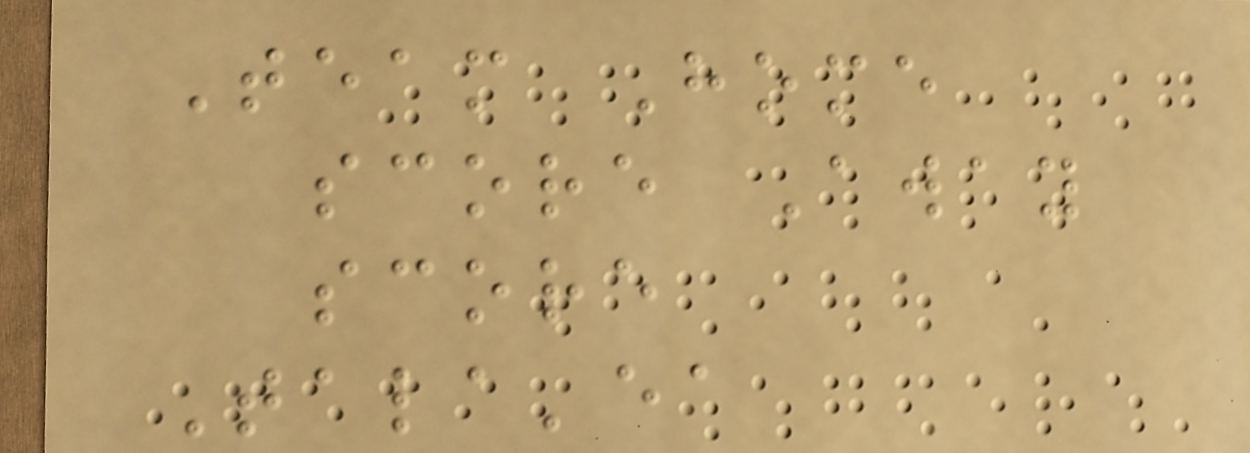Team Home
score Away
score
Tala'ea
